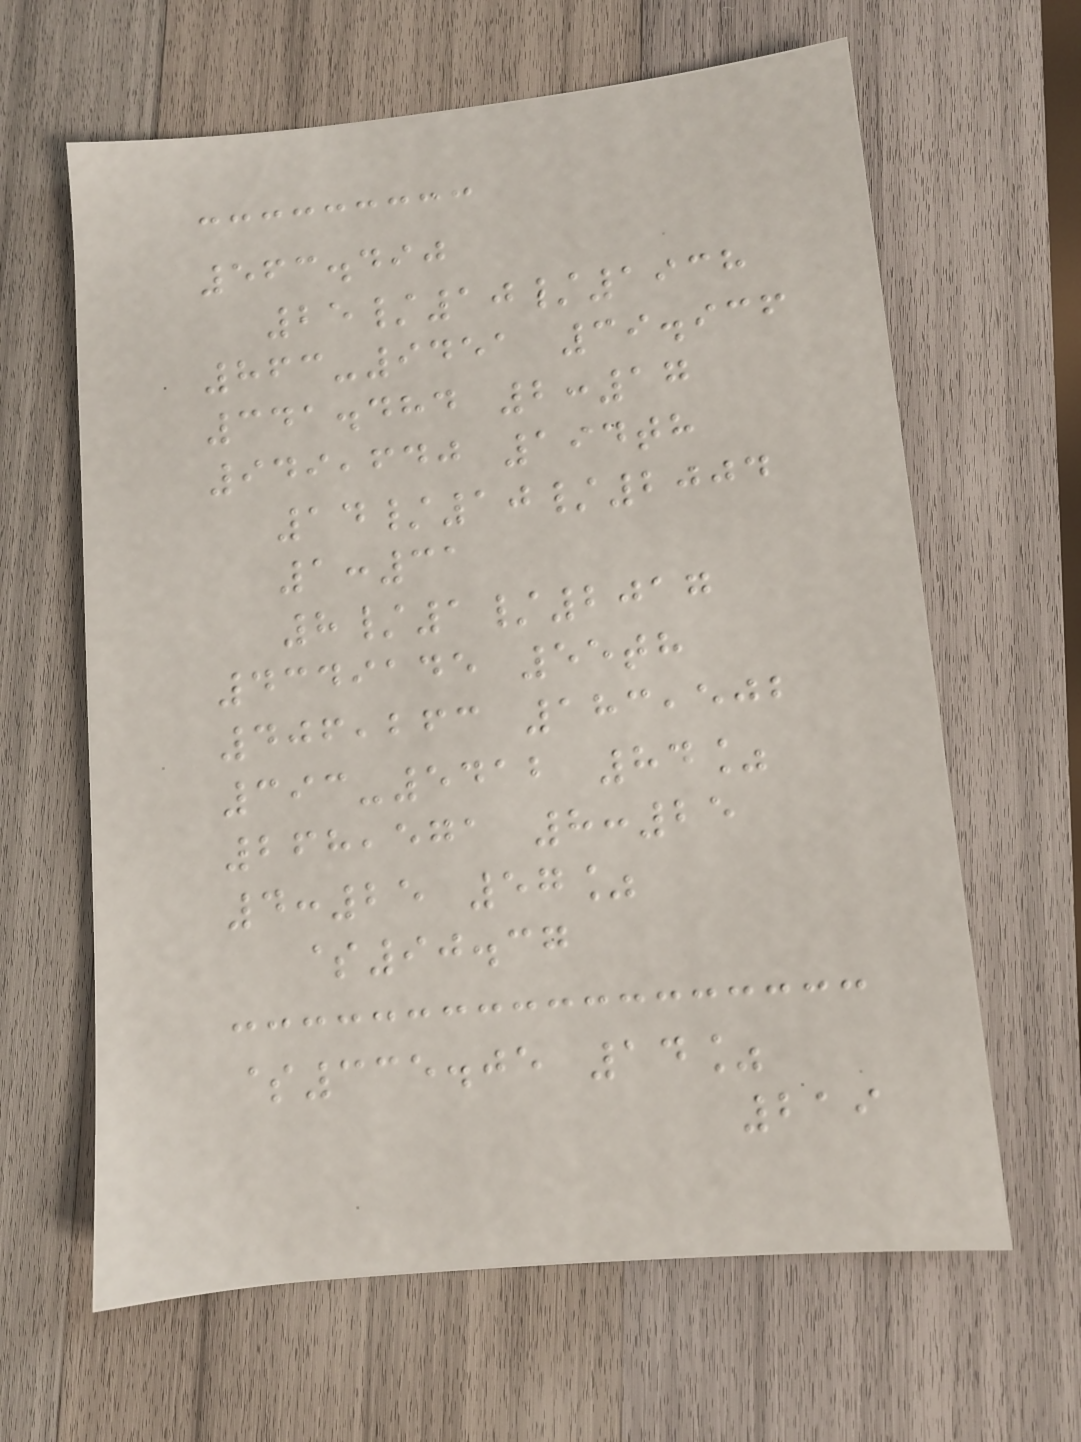563.490
25/10/1938
863-9451 39.936
341.484 2:17
949,640 194th
14/10/2004
1:31
8/1/2017
4349145 55th
406,263 183,502
393-5412 84%
268,571 8:25
4:25 57%
$90.37
$335.05 14%
219
